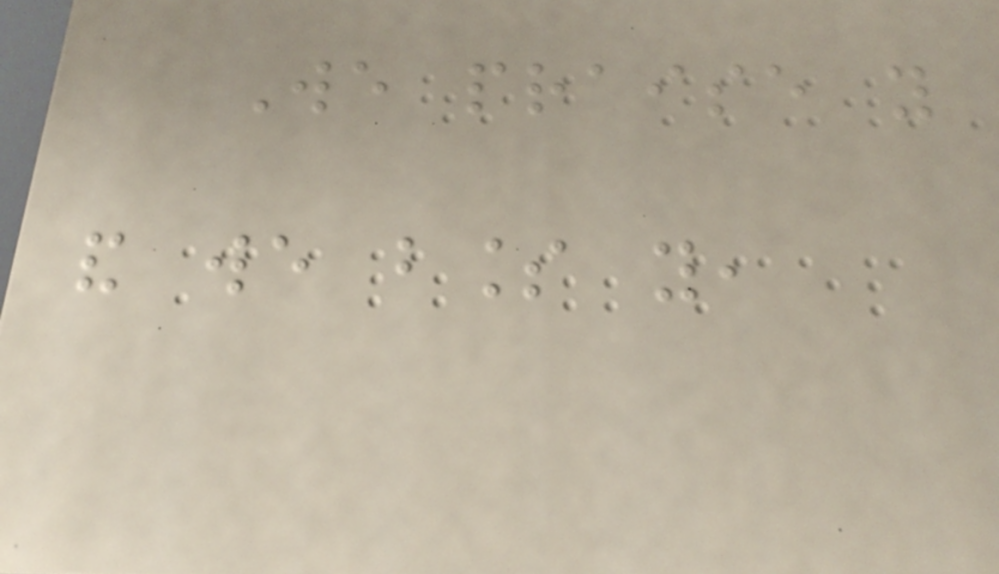We praise you
and we bless you,
